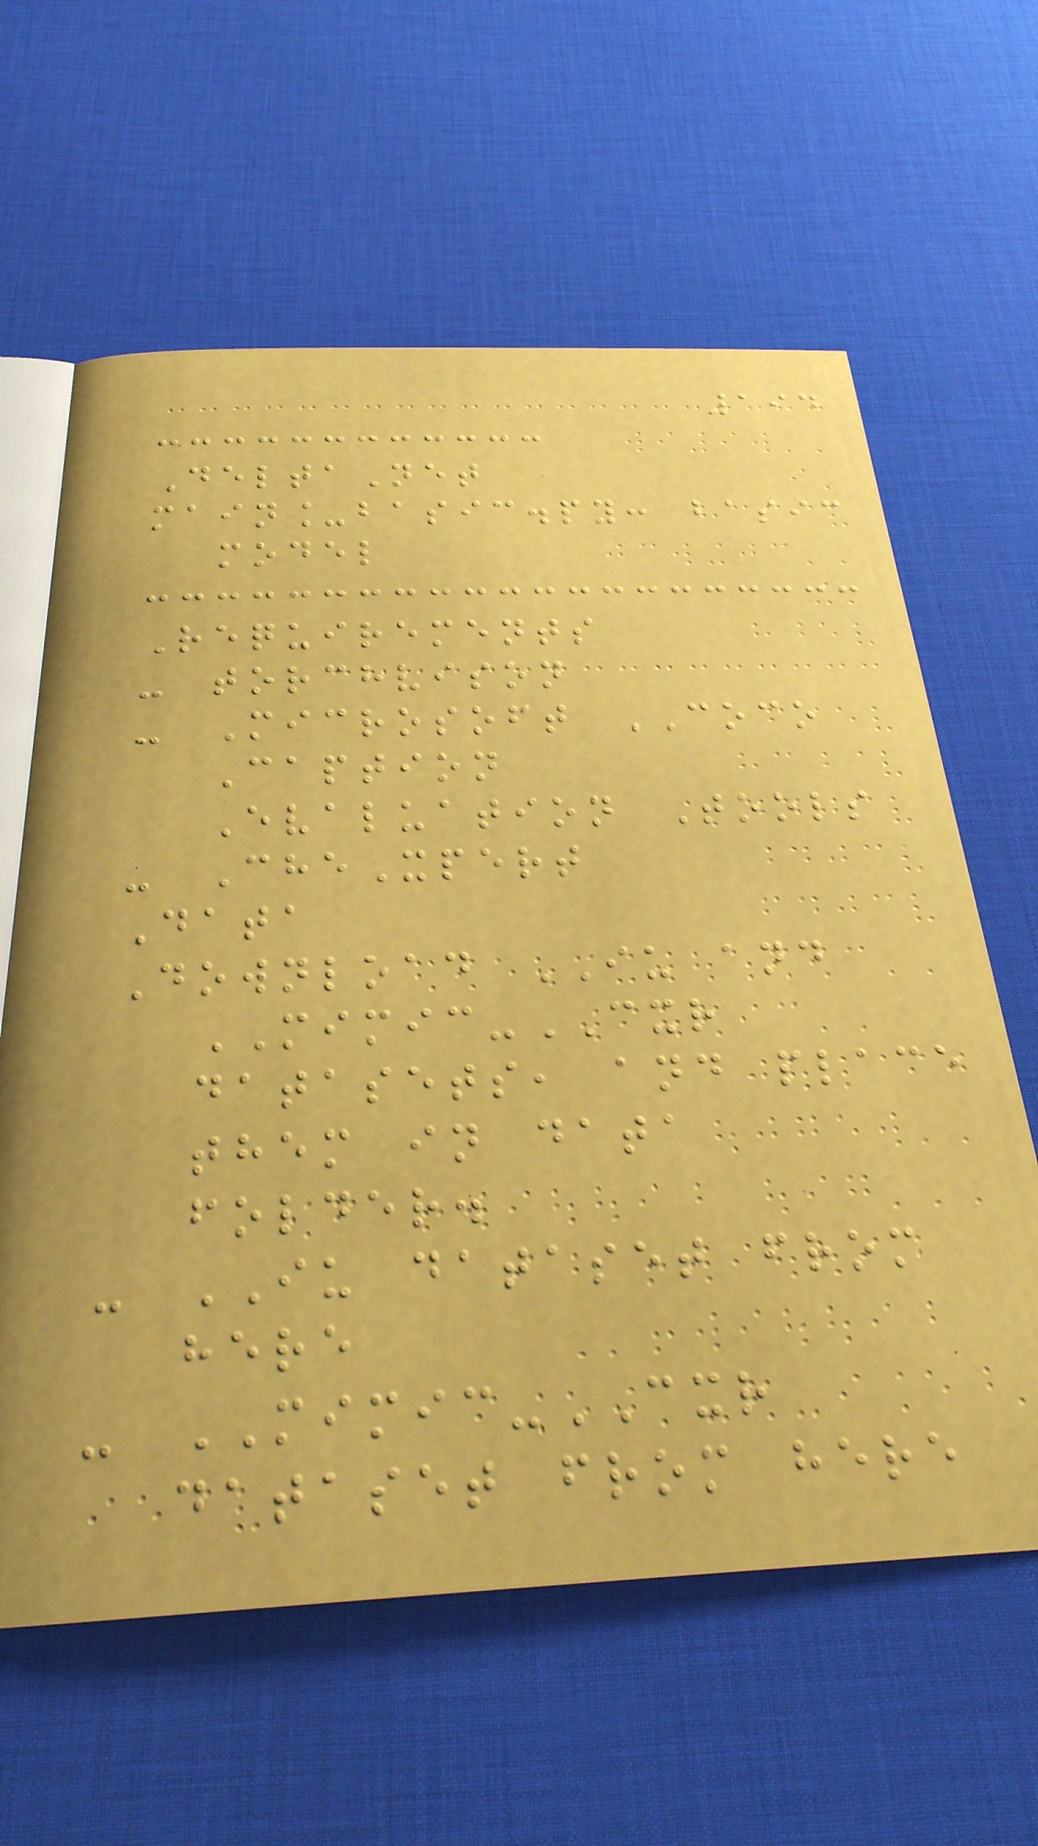194
DeltaNet
main_basic.py: basic
model
Requirements
- torchvison
- Microsoft COCO
Caption
Evaluation Tools
- CheXpert
Data
Download IU and
MIMIC-CXR
datasets, and place
them in data
folder.
- IU dataset from
here
- MIMIC-CXR
dataset from here
